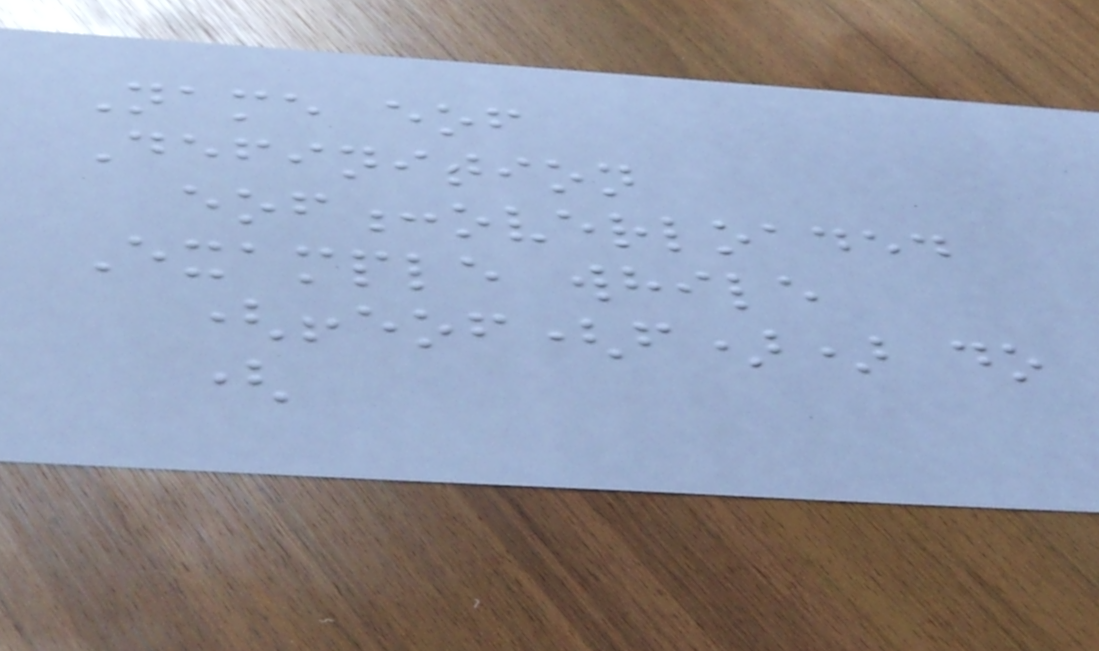Name eof
Definition
eof:overloaded
Example while
(!eof(f)) do
(
